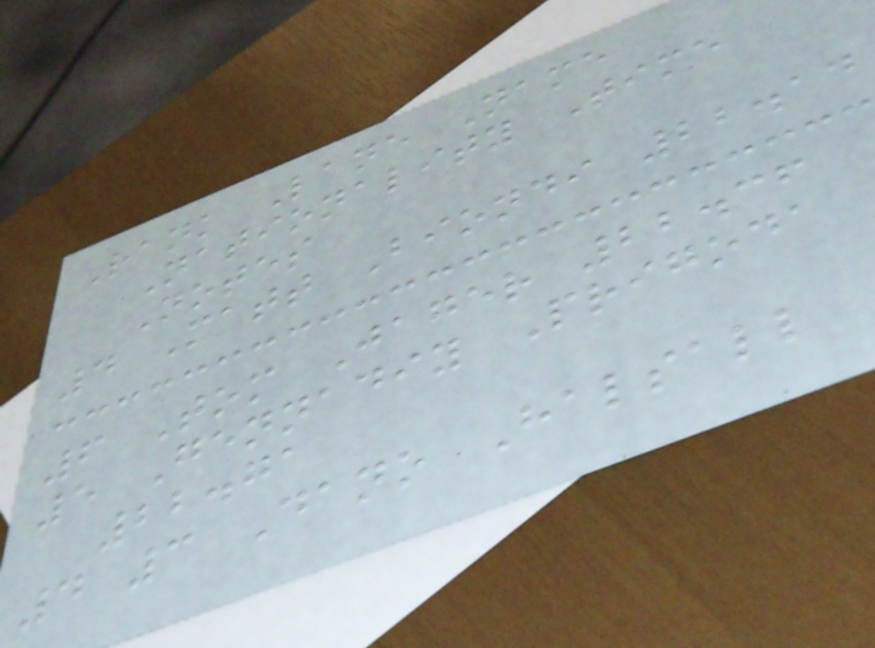Rank Lane Name
Nationality Time
Notes
4 Matt Biondi 22.14
6 Tom Jager 22.36
5 Gennadiy Prigoda
22.71
4 3 Dano Halsall
